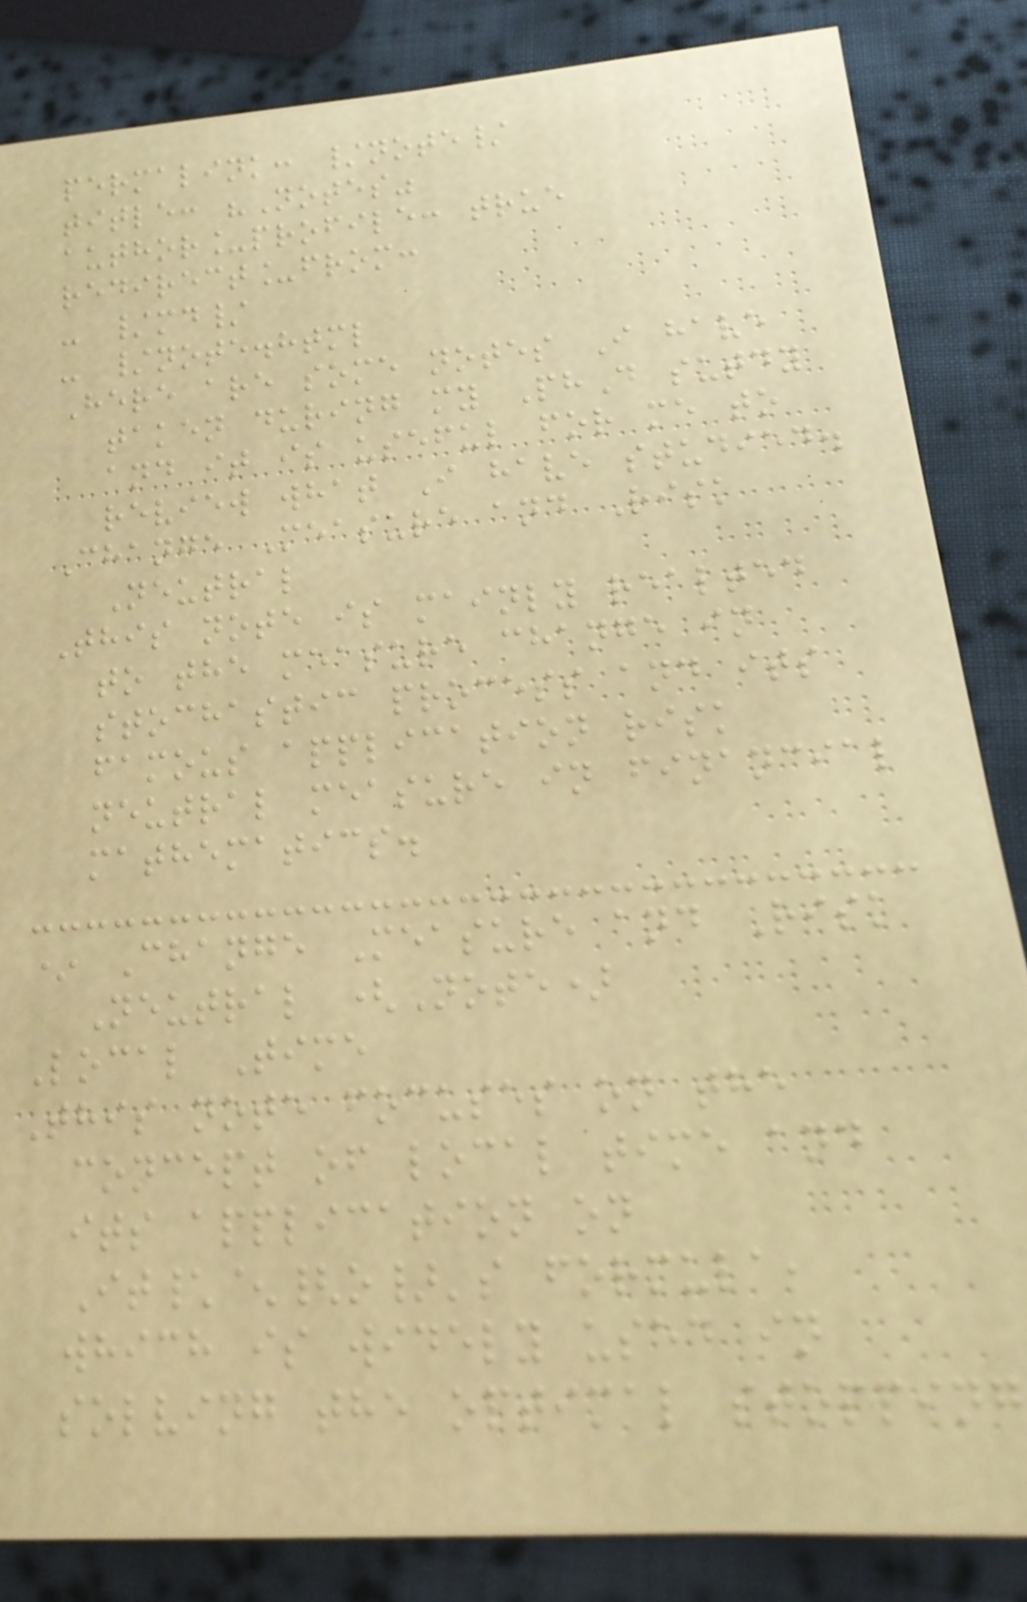permalink: /note/
title: "Notes"
author_profile: true
redirect_from:
- /md/
- /note.html
Here are some notes I have
taken during my PhD sutdy
and it is useful for me to
review what I have studied.
Change Measure and Risk
Neutral
This note is mainly realted
to the measure change in
stochastic process and its
famous application risk
neutral measure in financial
mathematics.
* Change Measure and Risk
Neutral (Note)
Local Time
This note focuses on the
concept of local time and
its application on
It\^{o}'s formula,
which is widely used in
solving the optimal stopping
